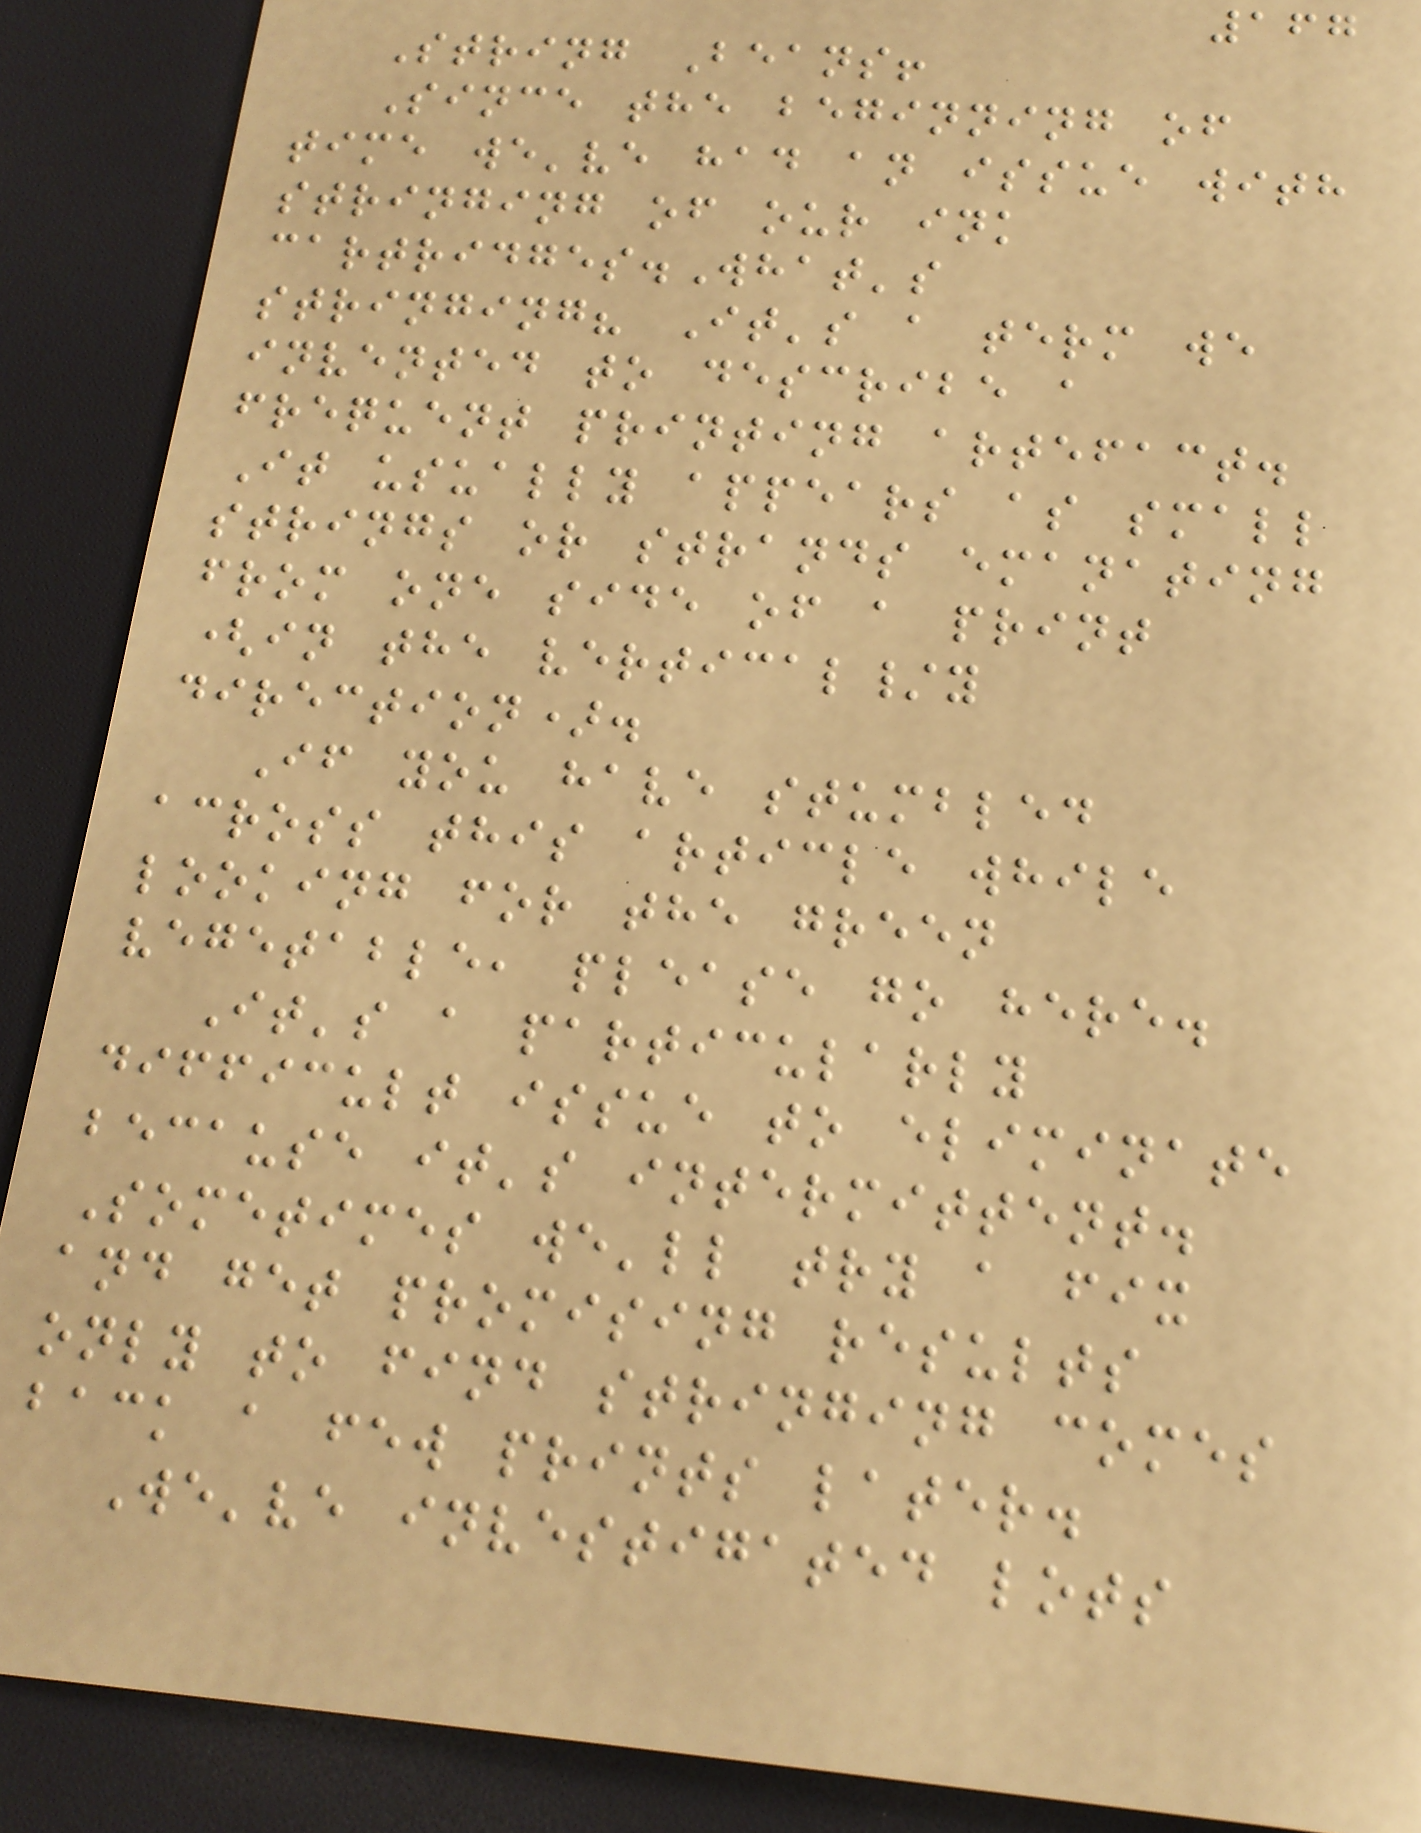167
String Beans!
Since the beginning of
time we've had an issue with
stringing of our ink
cartridges.What's
stringing? It's a term we
invented to describe a
frequent printing artefact.
It usually appears as small
strings or strands emanating
from one side of a print
(in the vertical/y
direction).
If you have stumbled
across this article while
looking for the green
vegetable, please go here.
It's a particularly
difficult issue to eliminate
because it's intermittent.
Sometimes we'll try a fix
and get promising results
only to find stringing comes
back a few prints later.
We've investigated lots
